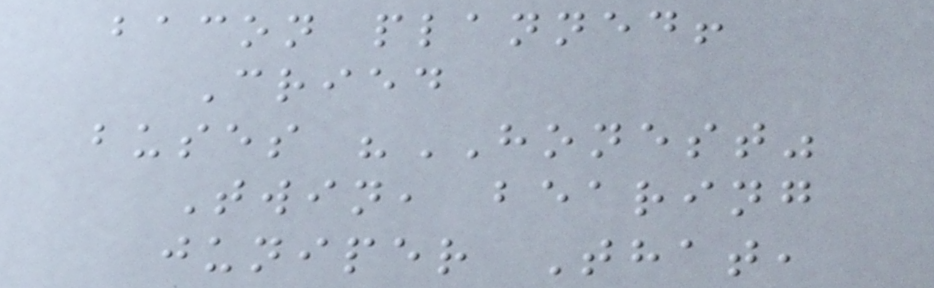bacon planned!
Cried
buses "HONEST"
Twin, bearing
juniper That,
